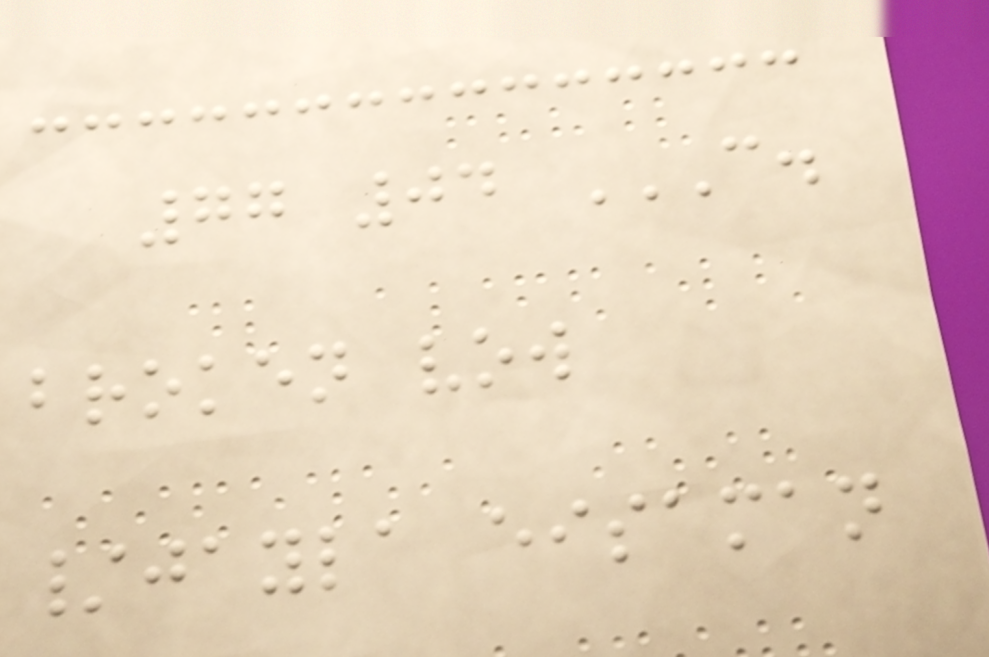77 04 C.
BROKEN VOW
/JAYLA EISAMAN
